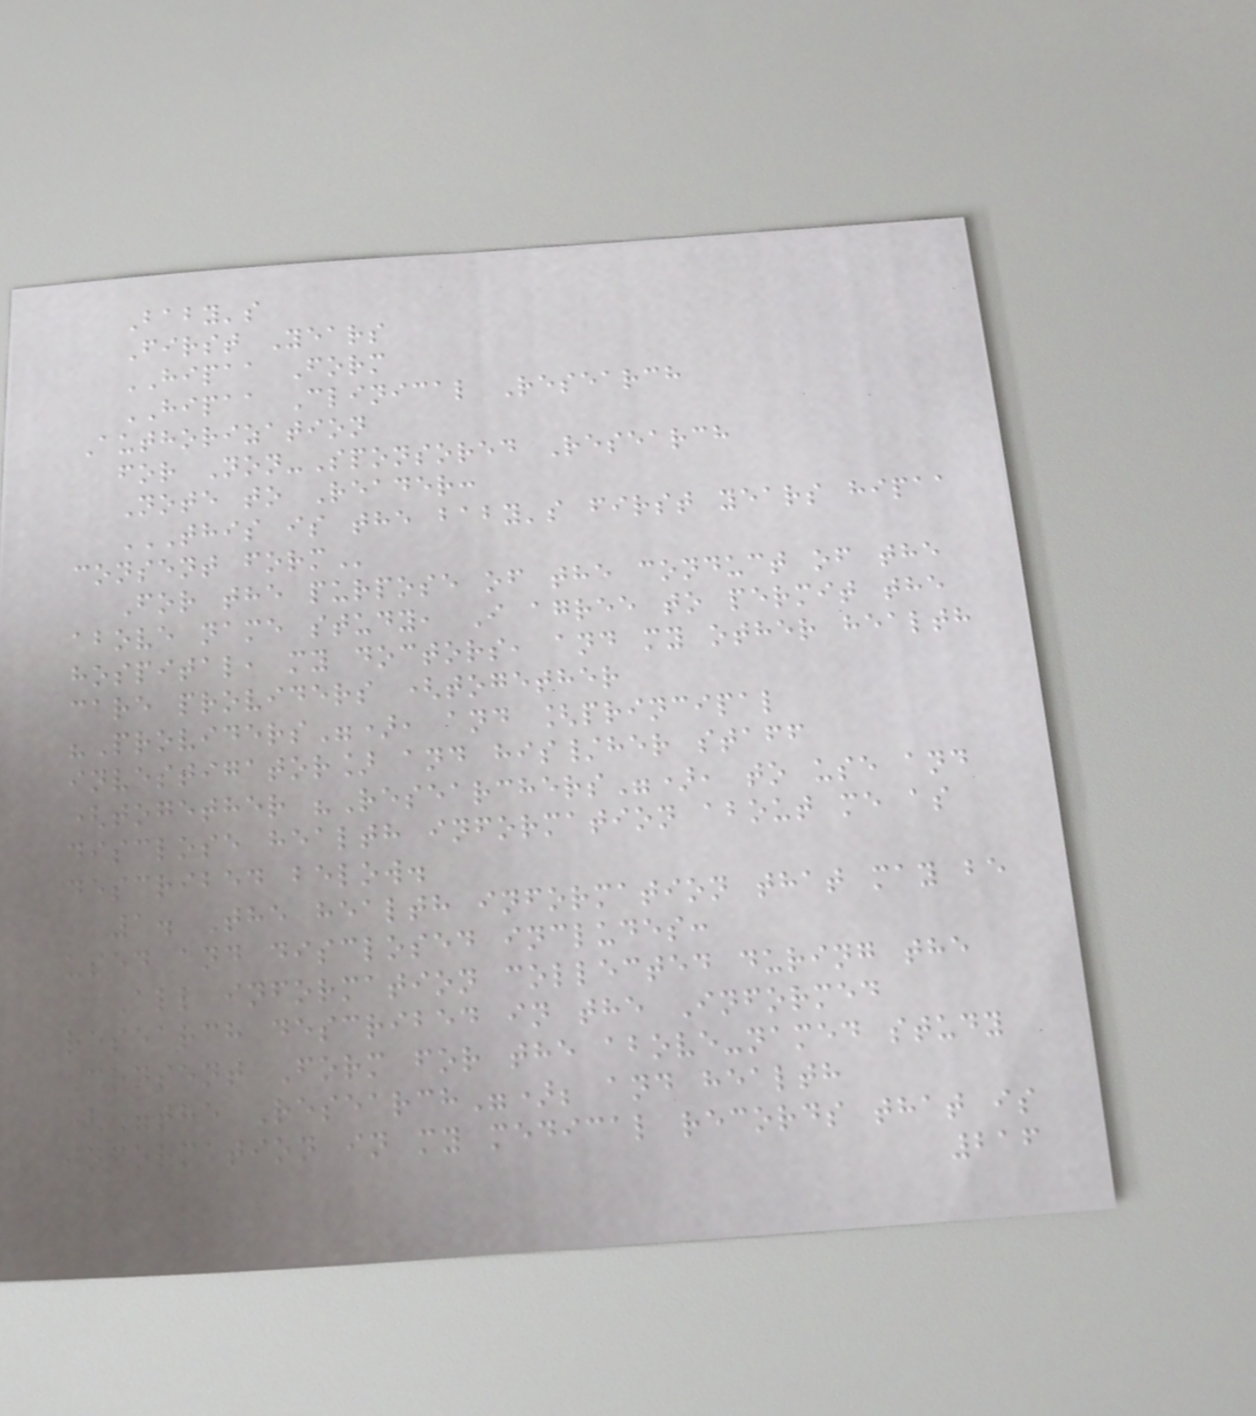Baby's
First Years
HIPAA Form
HIPAA Clinical Research
Authorization
for Non-Sponsored Research
Note to Reader:
THIS IS THE BABY'S FIRST YEARS HIPAA
CONSENT FORM
For the purpose of the conduct of the
above name study, I agree to permit the
hospital, my doctors, and my other health
care providers (together
"Providers"), and [principal
investigator] and his/her staff
(together "Researchers"), to use and
disclose health information about me as
described below.
1. The health information that may be
used and disclosed includes:
All information collected during the
research described in the Informed
Consent Form for the above-named study
("the Research"); and health
information in my medical records that is
216
